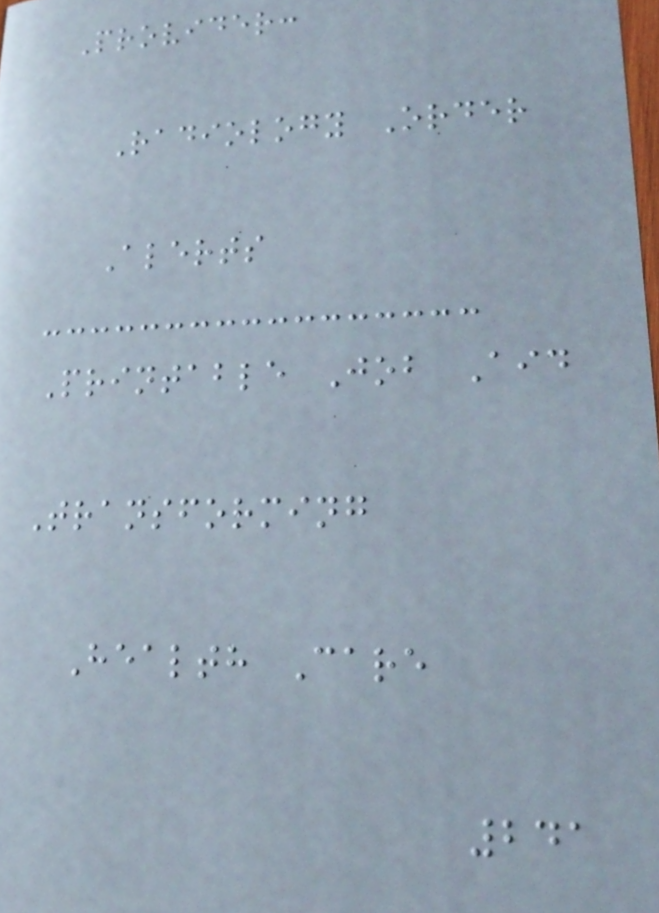Provider:
Radiology Order
Alerts
Printable Job Aid
Transforming
Health Care
241
